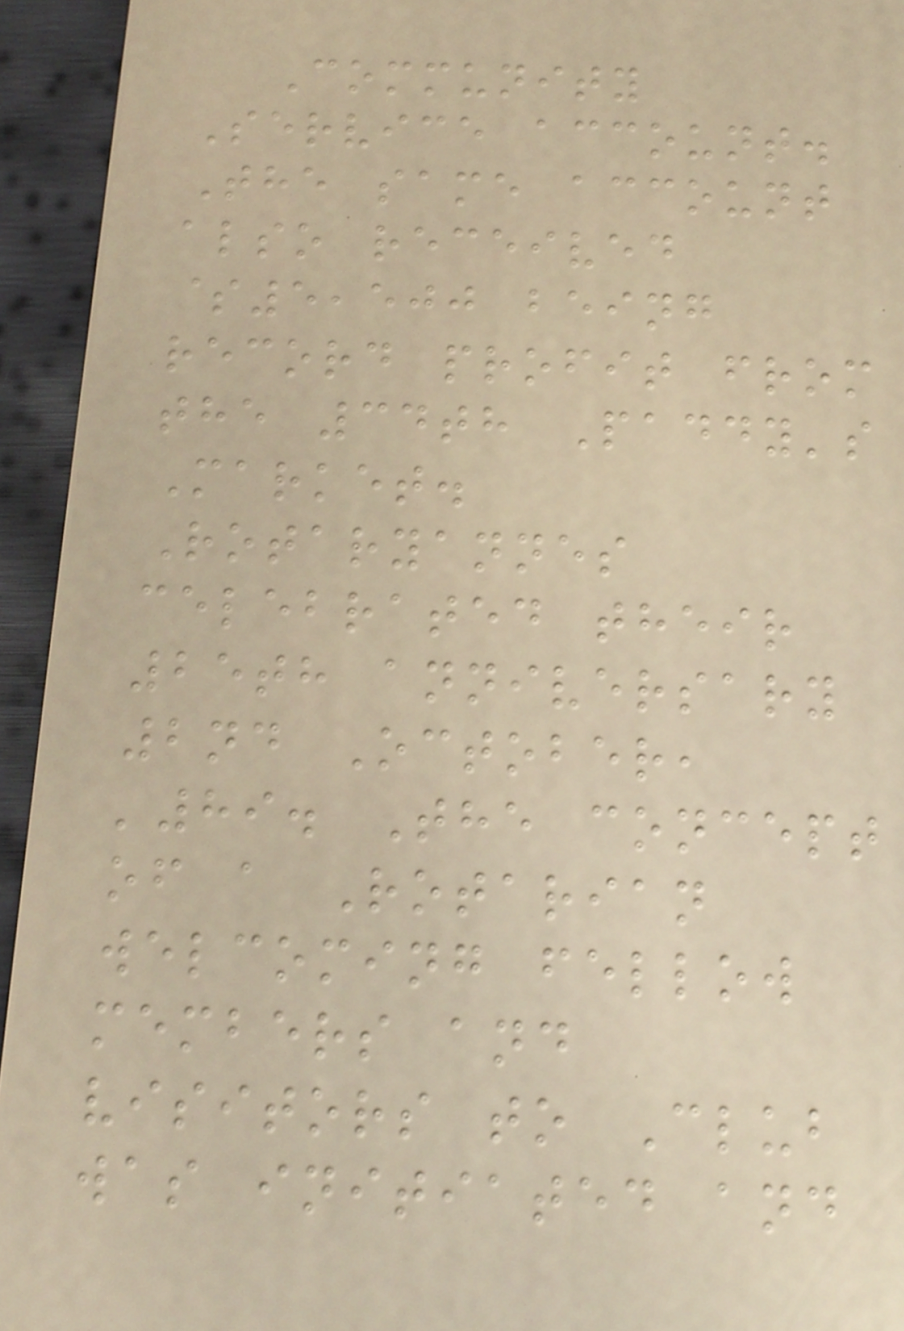Community
Service account.
The same account
also received
$5,500 being
record profit from
the 34th Paddy's
Market.
Rotaryannes
celebrated their
25th anniversary
2nd October,
'89. The concept
of a Rotarian
welcoming fellow
members and
visitors to Club
was initiated and
